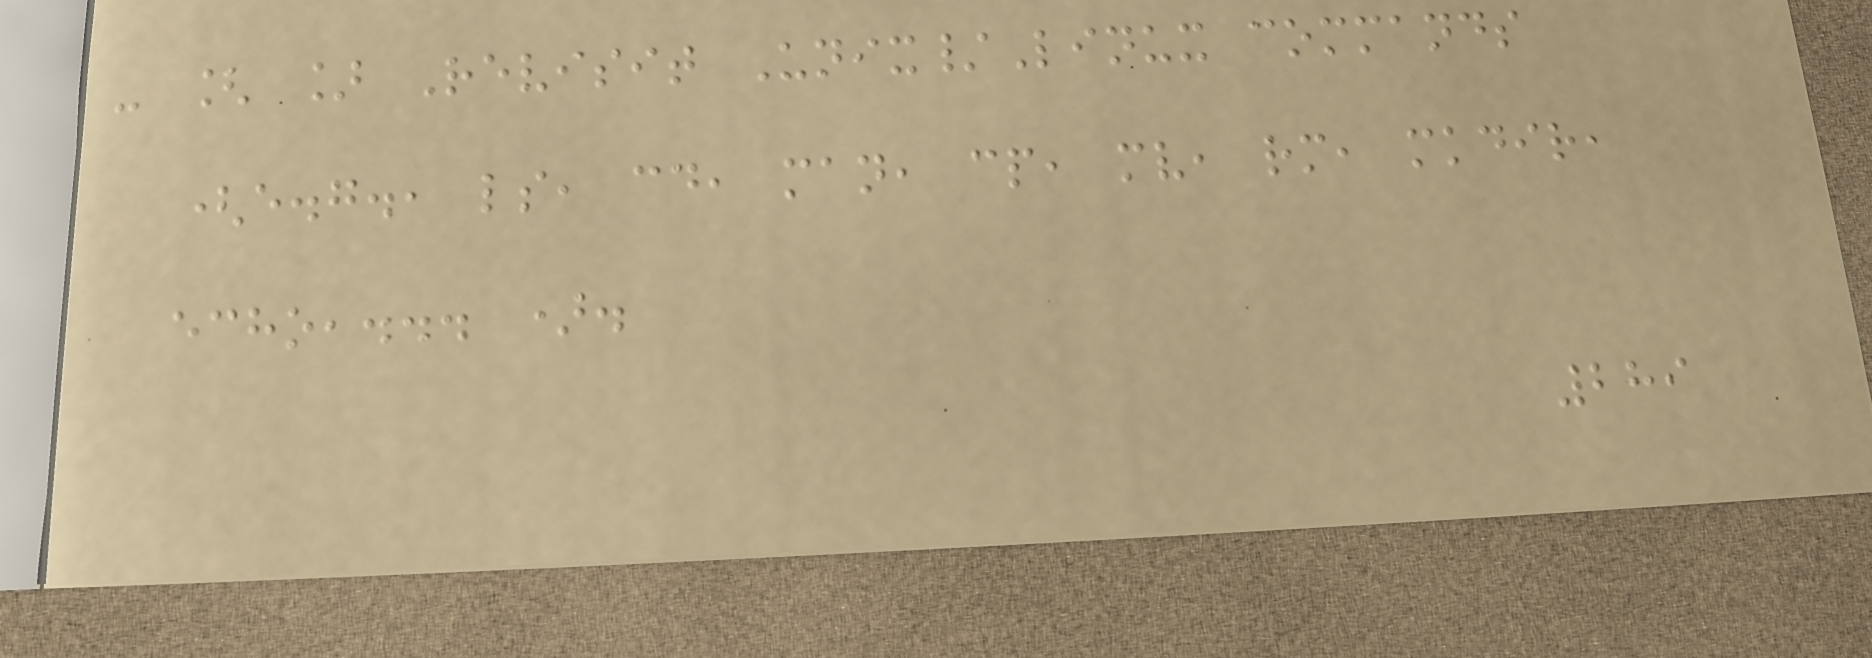- [ ] Revisit Unix/Linux commands
(e.g., ls, cd, man, cp, mv, rm, mkdir,
echo,... ).
289
